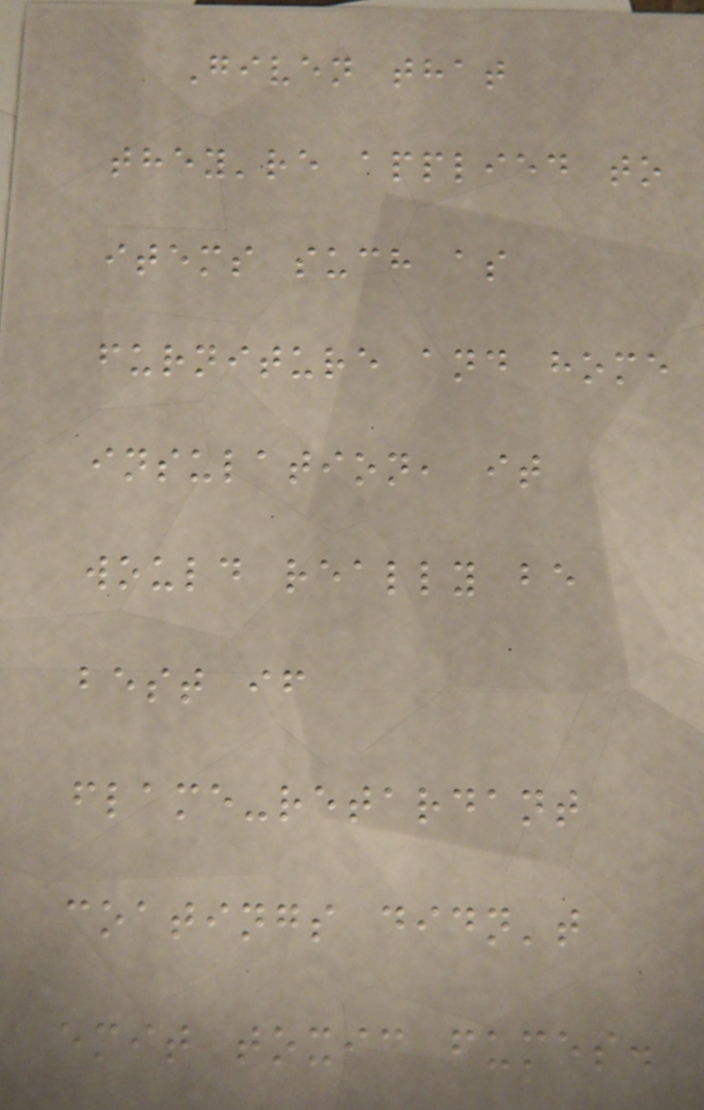Given that
they're applied to
items such as
furniture and home
insulation, it
would really be
best if
flame-retardant
coatings didn't
emit toxic fumes.
